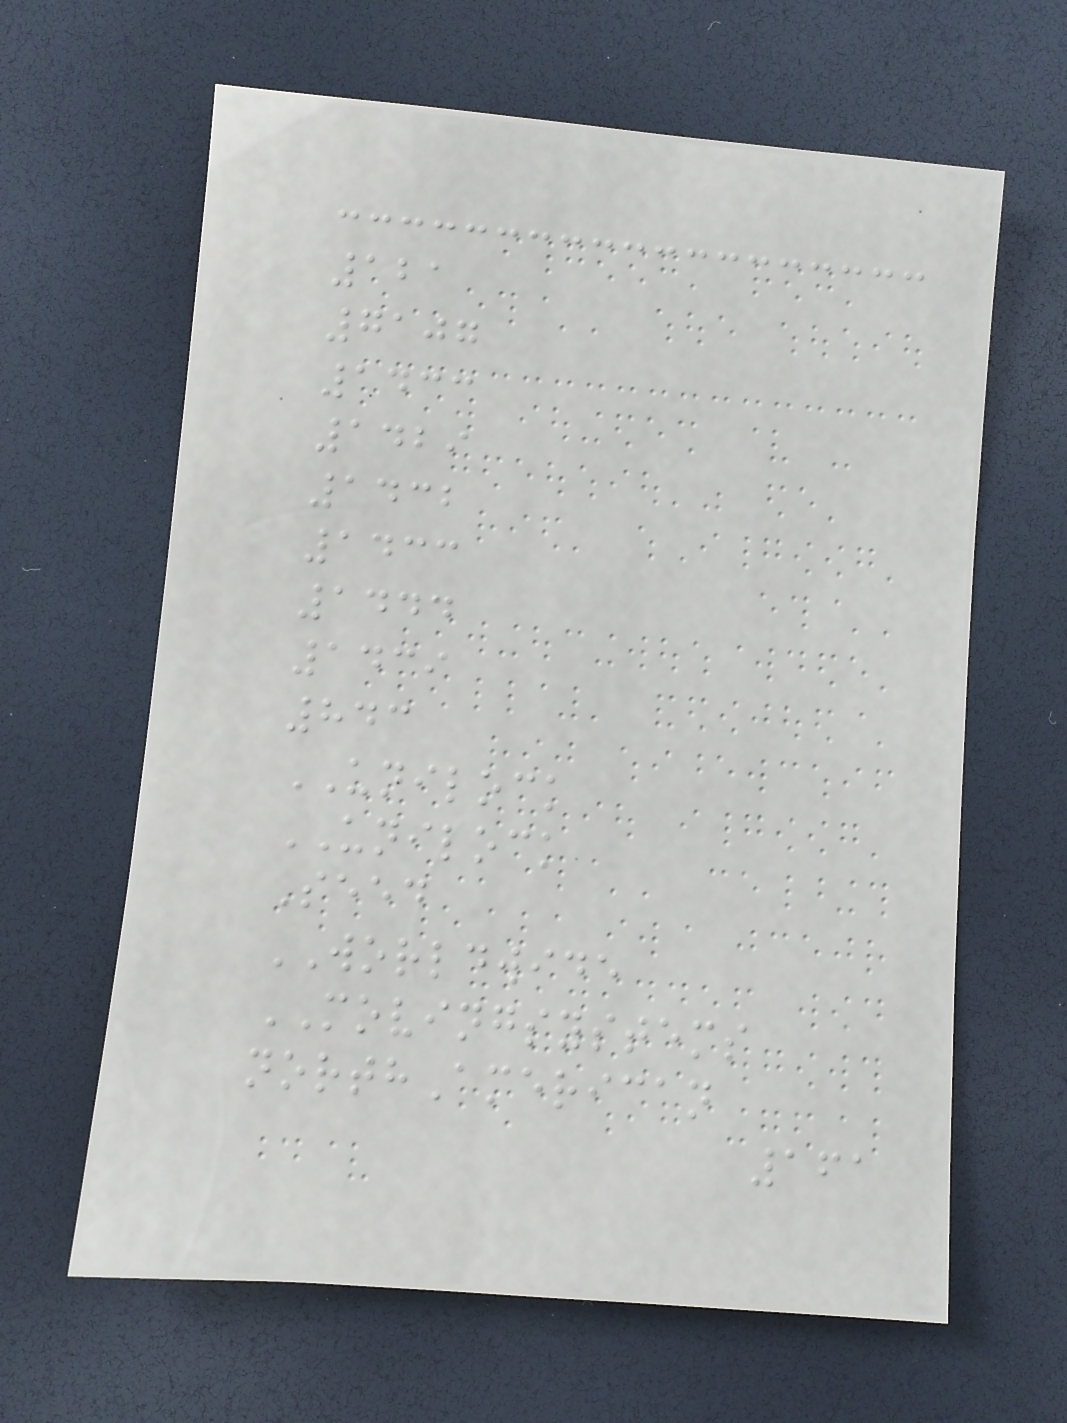121
7107
1433
1429
1432
1433
1444
1439
843
UNILOCK
UNILOCK
Seed
WORLDWIDE
MOVINGSYSTEMS
northAmerican
161
